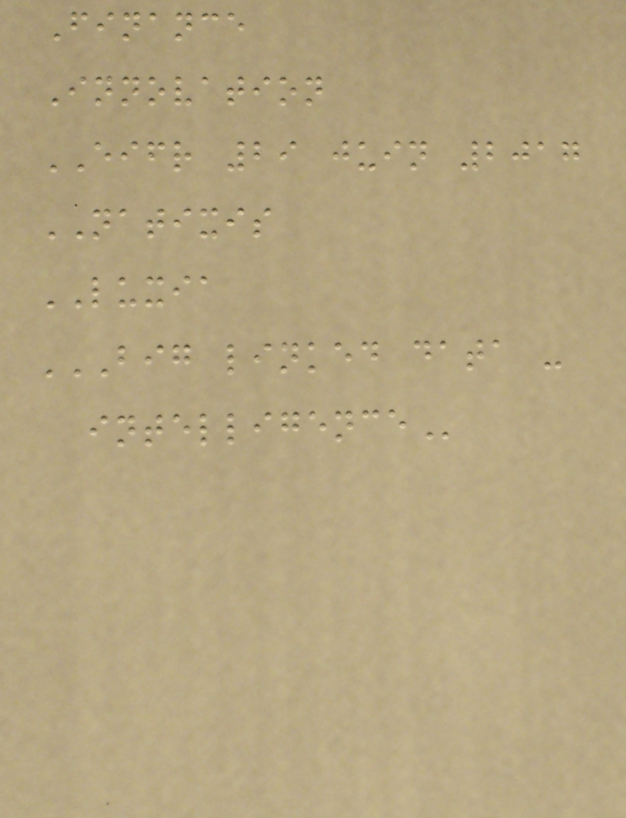Finance
Innovation
EIFR 29 juin 2017
NATIXIS
LUXIA
BIG LINKED DATA -
INTELLIGENCE
